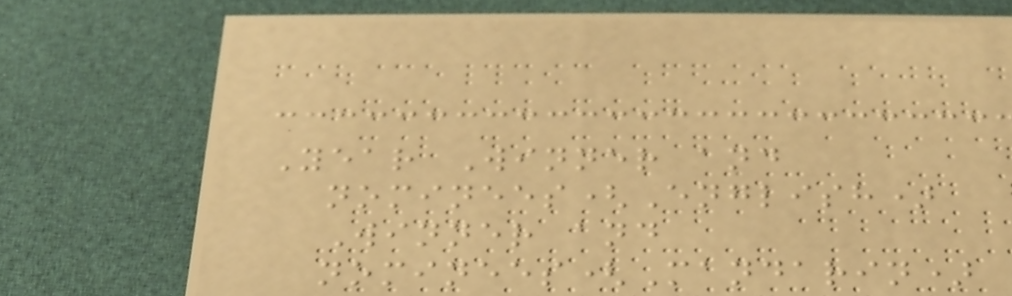Year Winner and
nominees(English)
Winner and
nominees(Mandarin)
